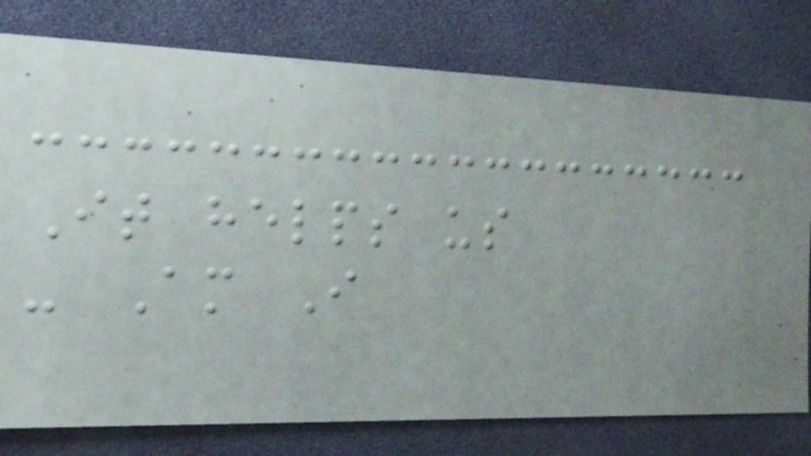It helps us
- Am I
